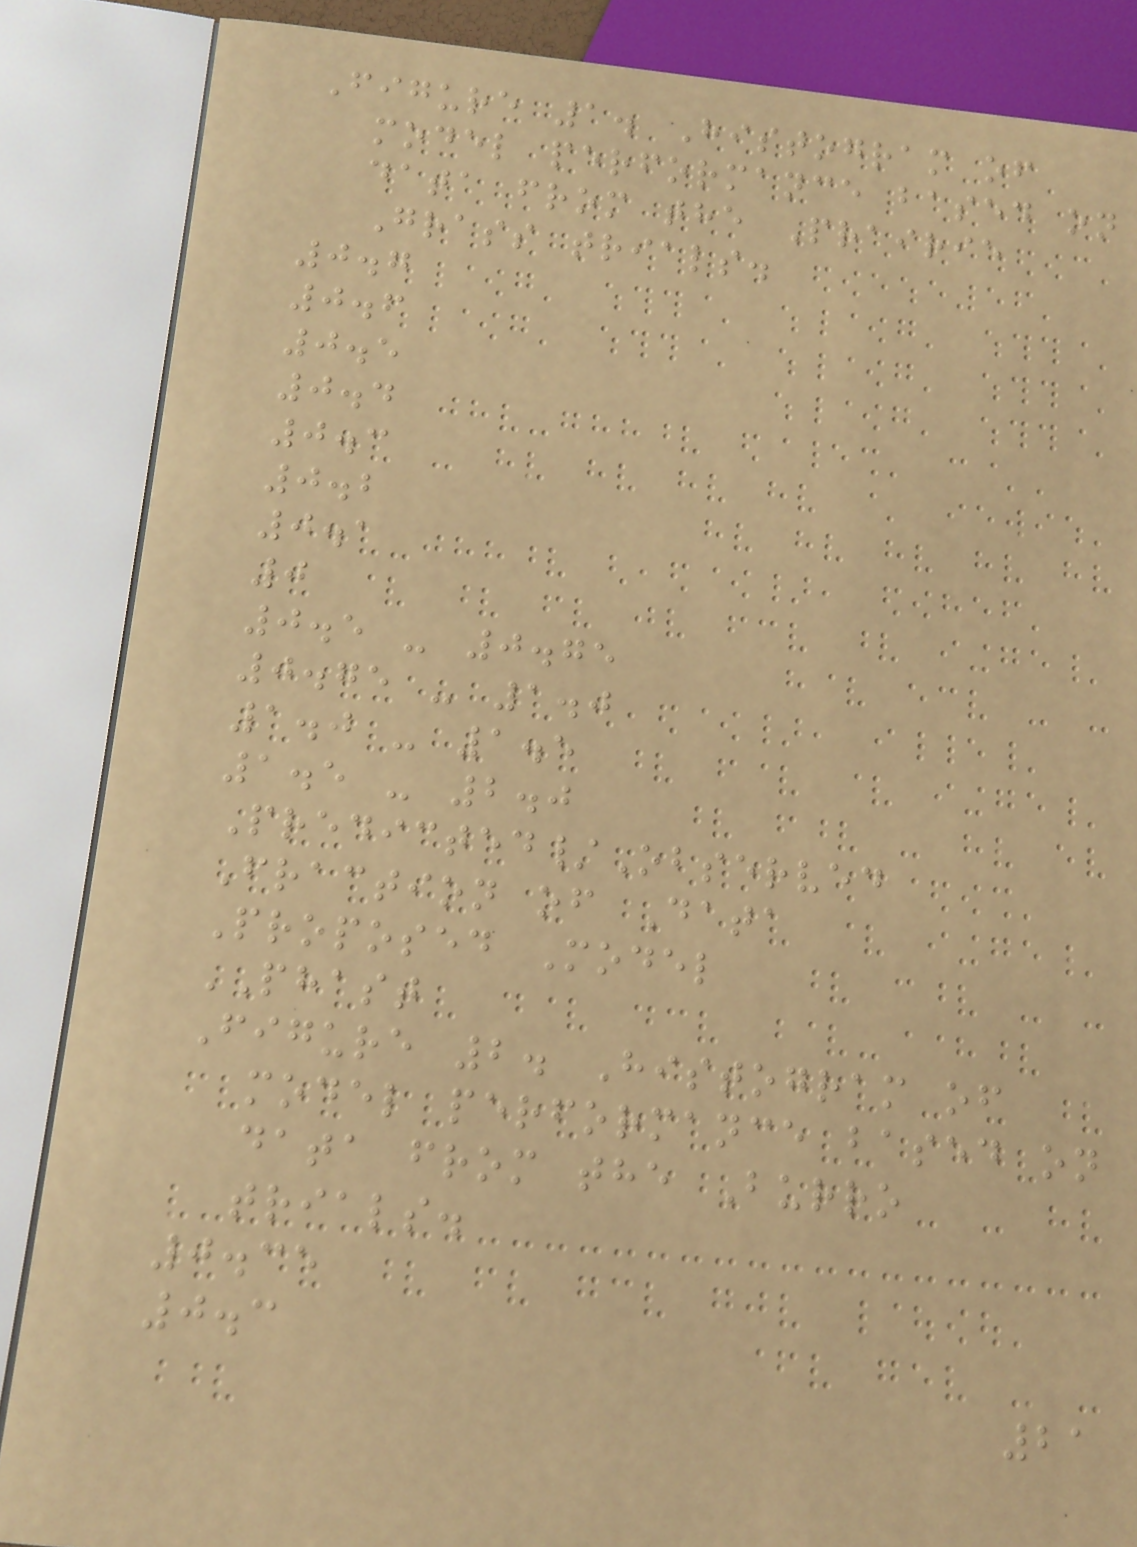Figure 1. Histogram of
model performance based on
data from the Prairie
Grass trials.
0.7
0.6
0.5
0.4
0.3
0.2
0.1
0
0.5 - 0.75
0.75 - 1.0
1.0 - 1.5
1.5 - 2.0
Predicted/Observed
Fraction of Data
Proposed Model
PHAST
Figure 2. Histogram of
model performance based on
data from the Burro
trials.
0.35
0.3
21
